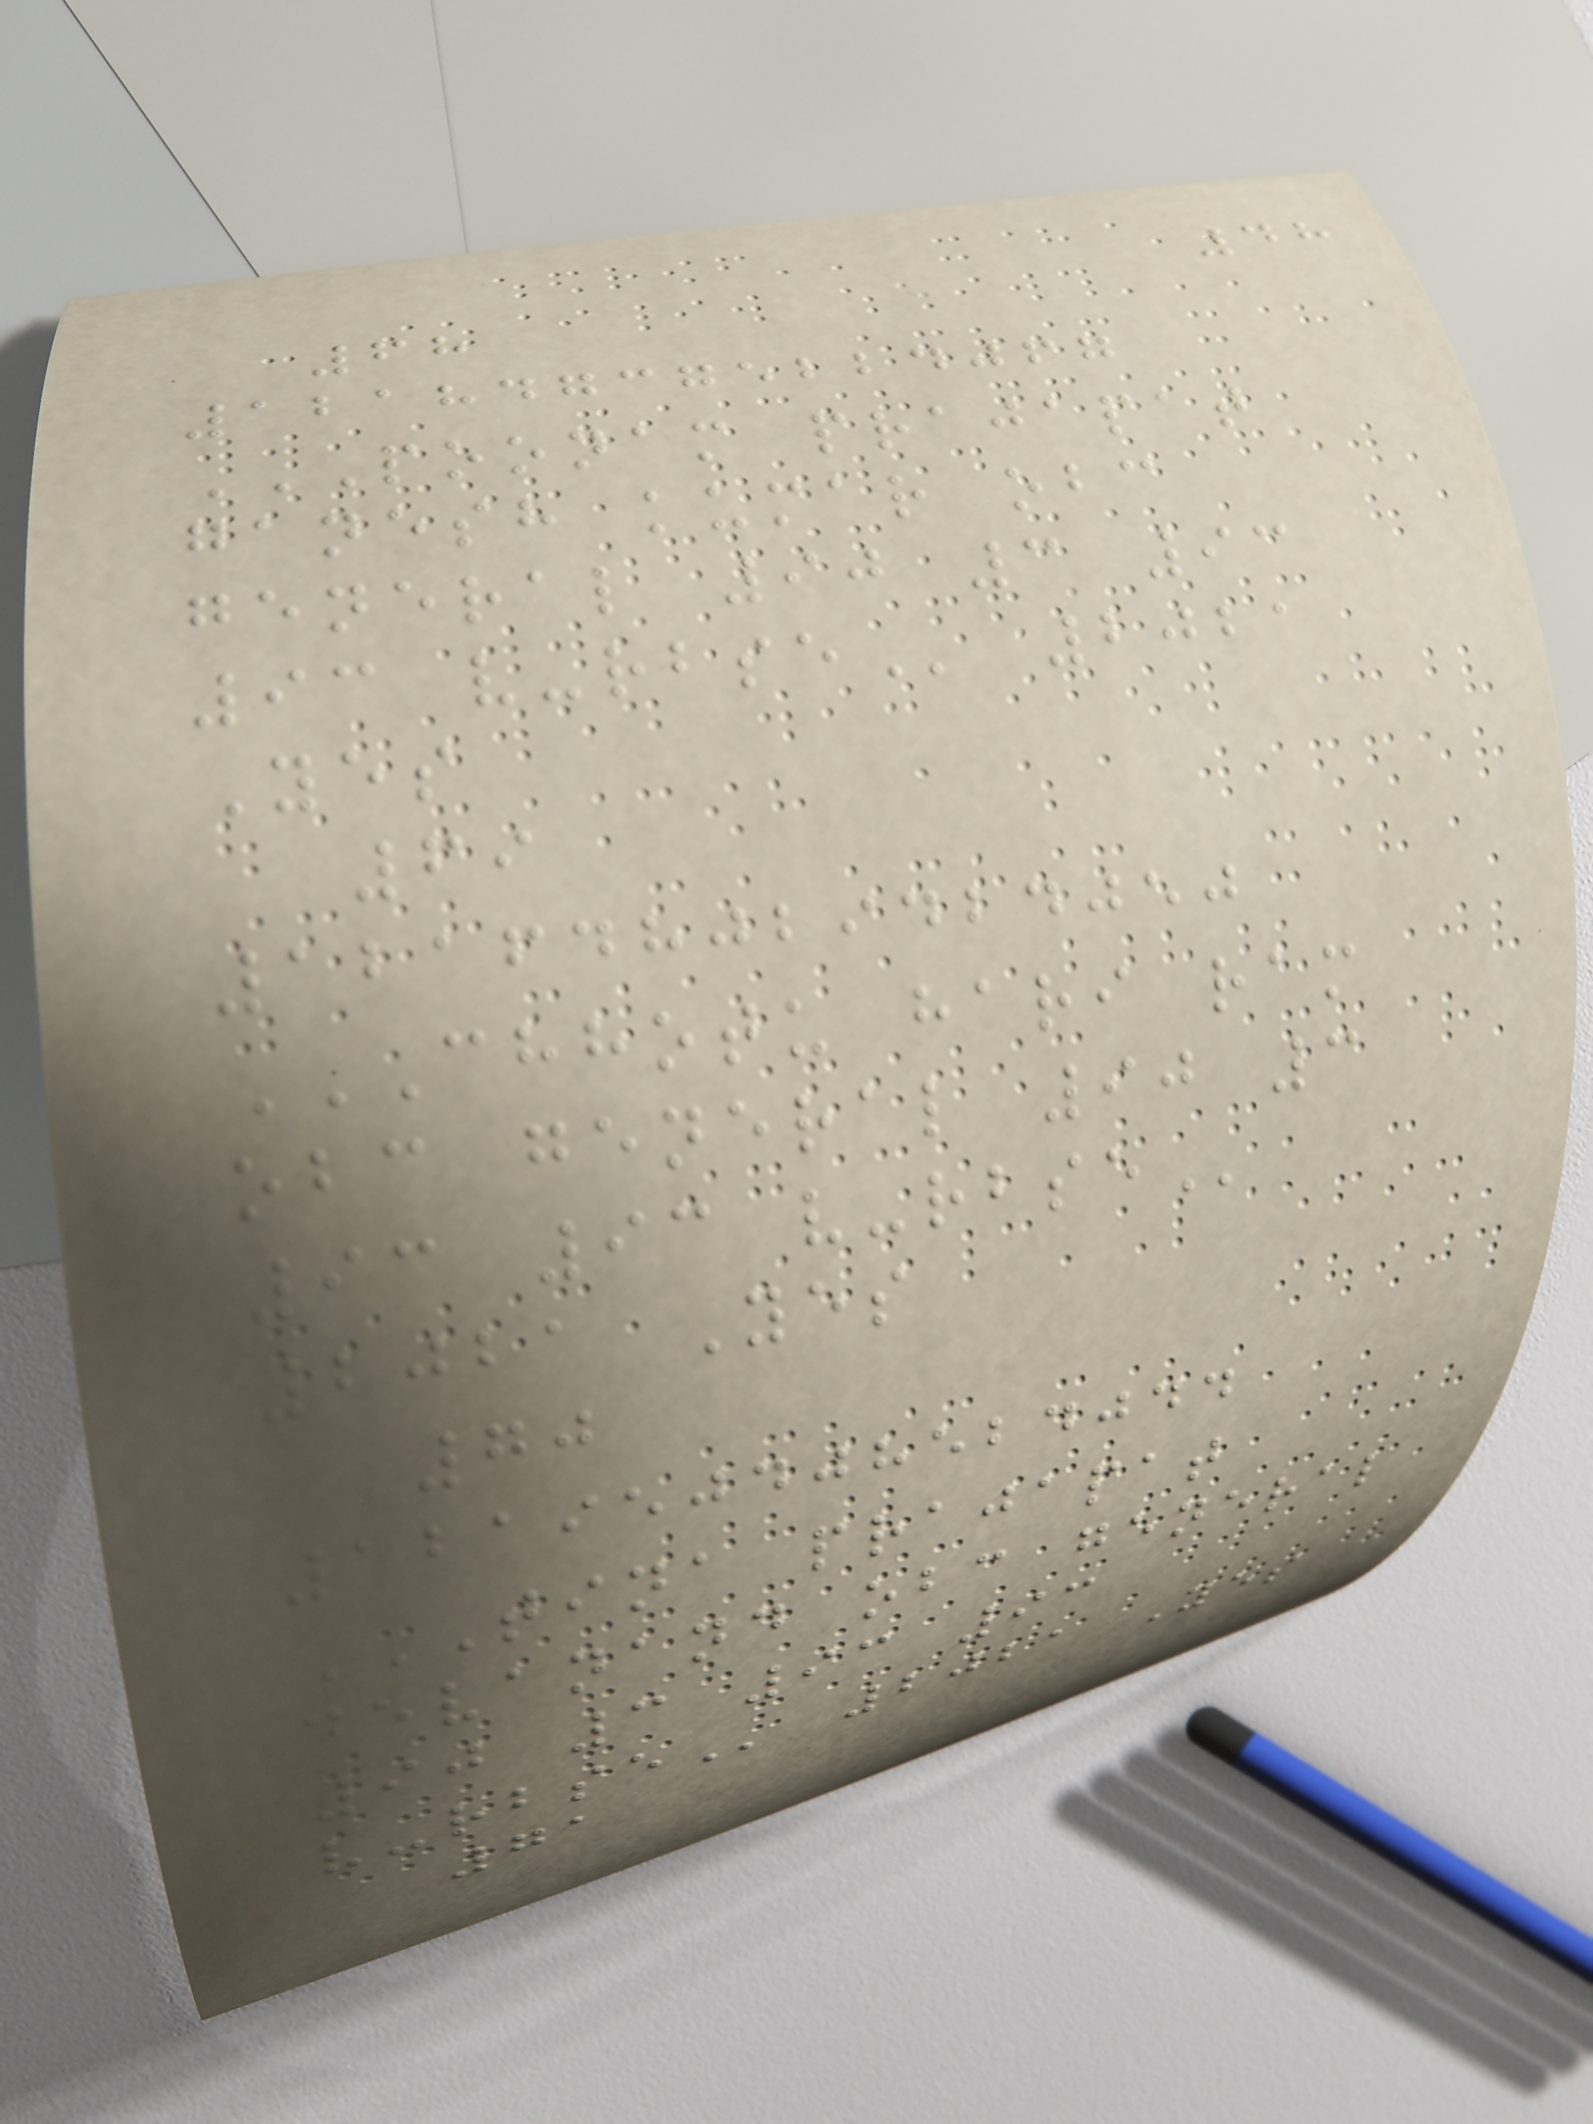48
68
121847375224067
POONAM PRAJAPAT
GANESH KUMAR OBC
GENERAL 90 3 93
93 V-RBSE 2021
Yes
69
121648029424050
CHHOTU HARI RAM
OBC GENERAL 90 3
93 93 V-RBSE
2021 Yes
70
121950408524044
TINA PRAJAPAT
DEVANAND OBC GENERAL
90 3 93 93
V-RBSE 2021 Yes
71
